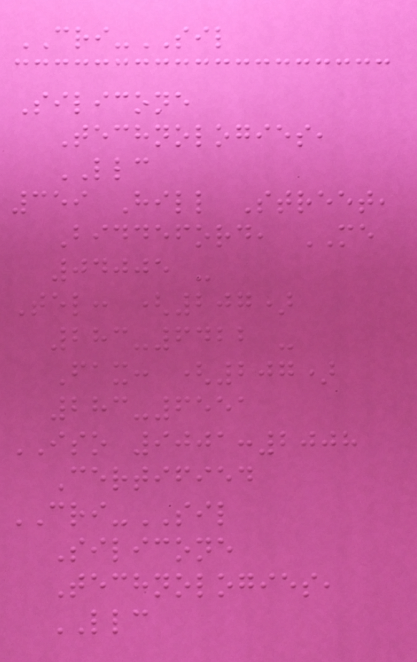CRI-SIL
Silicone
Technologies,
LLC
359 Hill Street,
Biddeford, ME
04005 -
Tel: (207)
283-6422 -
Fax: (207)
283-6551
ISO 9001:2008
Certified
CRI-SIL
Silicone
Technologies,
LLC
